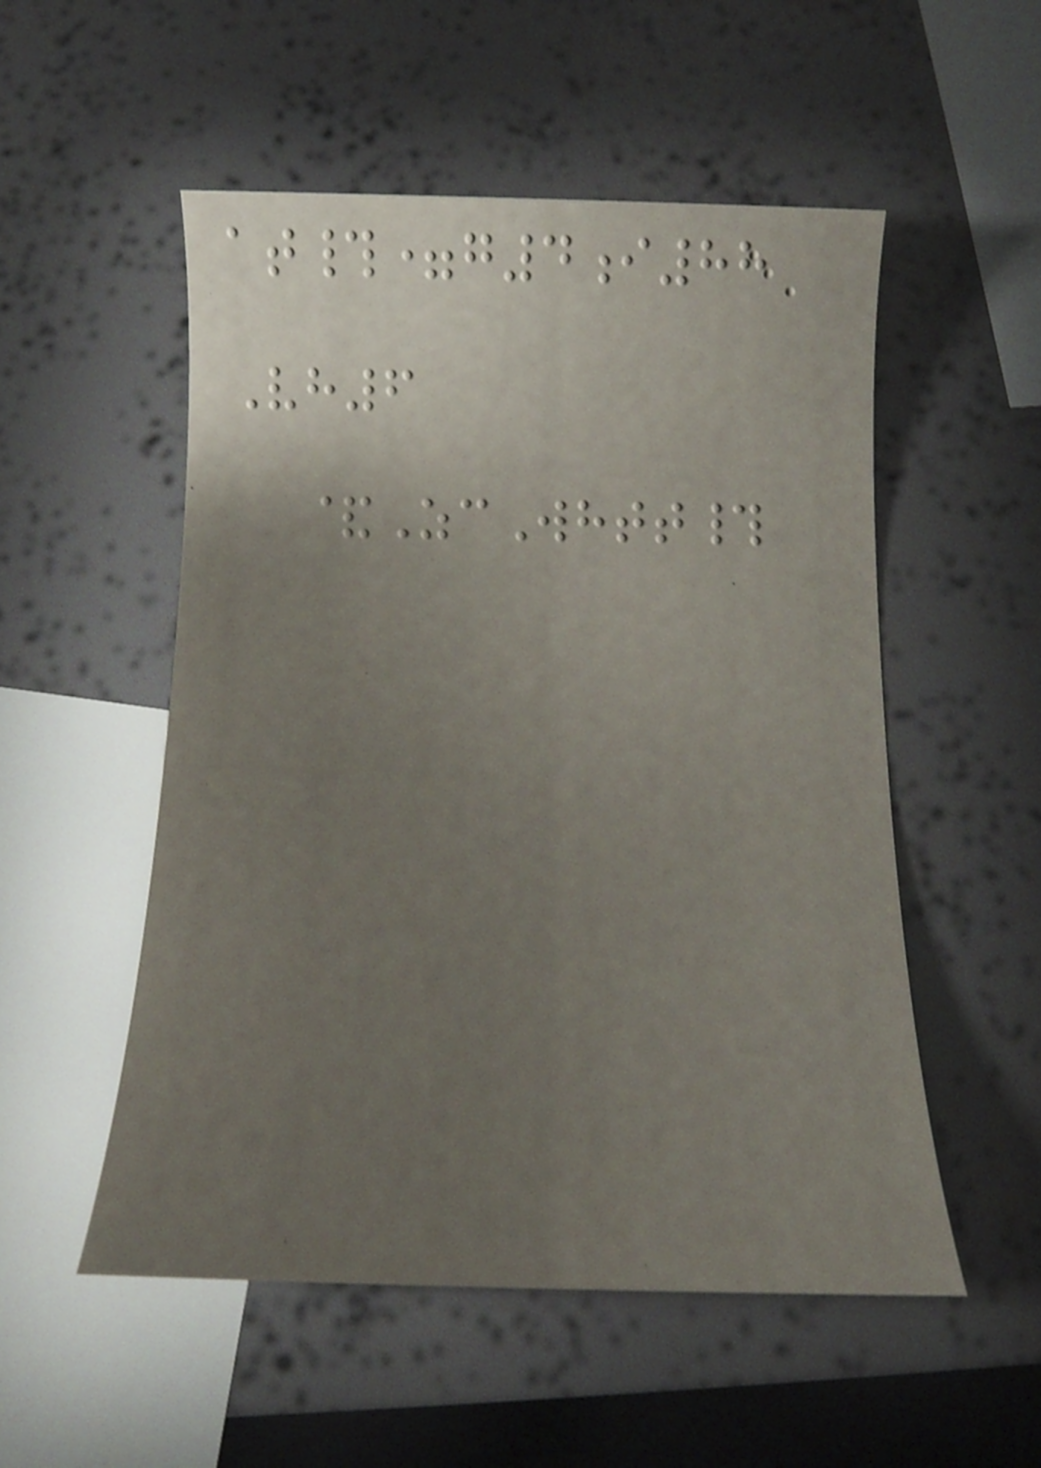at#=g4i88
Vh6
&ZcWhtt#
